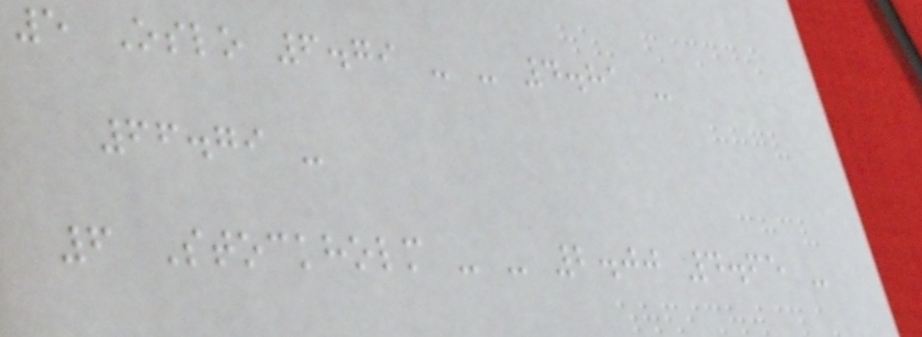5 Oslo 6.79 - - 4.81 -
66.79 -
6 Stockholm - - 2.00 4.65 -
